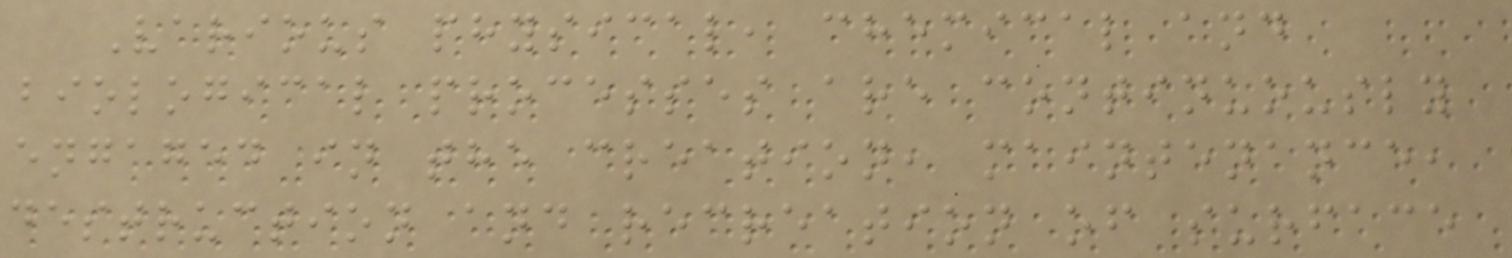Various physical, chemical and
biological processes are continuously
engaged in the creation, maintenance,
destruction and recreation of surface
